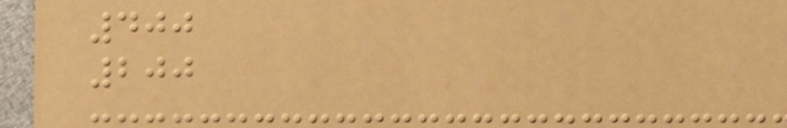400
200
